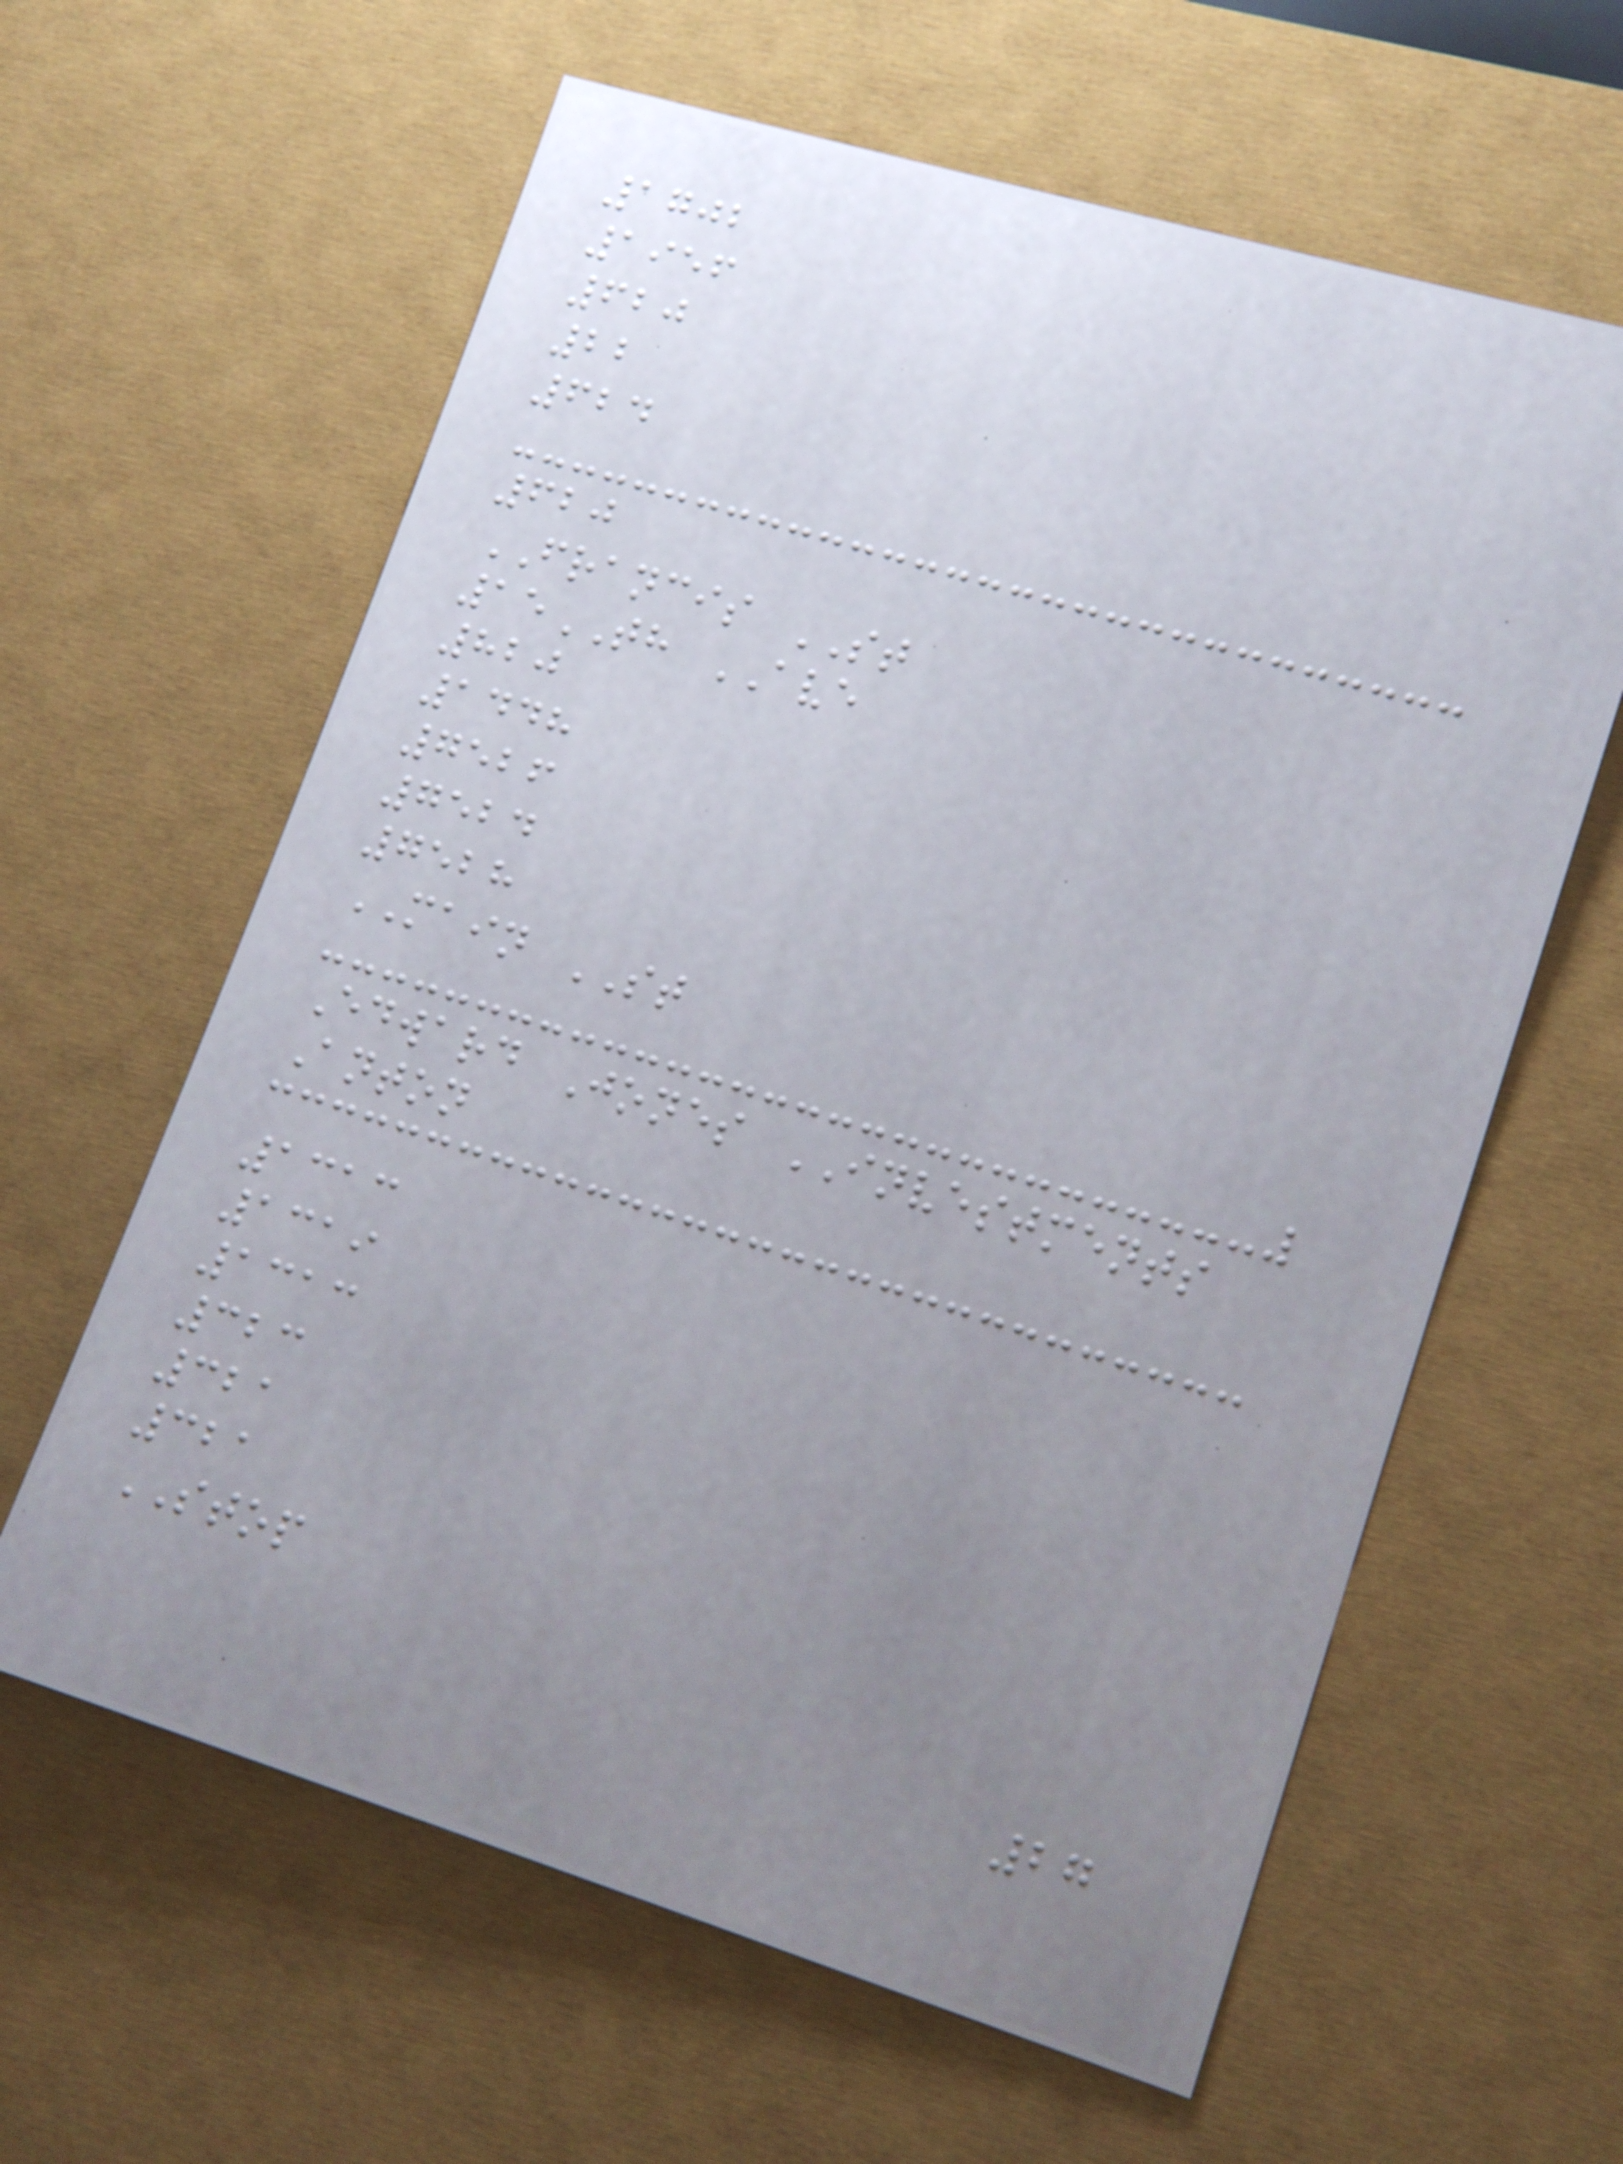1702
1956
620
22
624
620
FRANCIS ST
15TH AVE
820
1448
7526
7524
7528
MAIN ST
Edward Jones INVESTMENTS
Anton
1313
1319
1313
323
321
321
STOP
27
